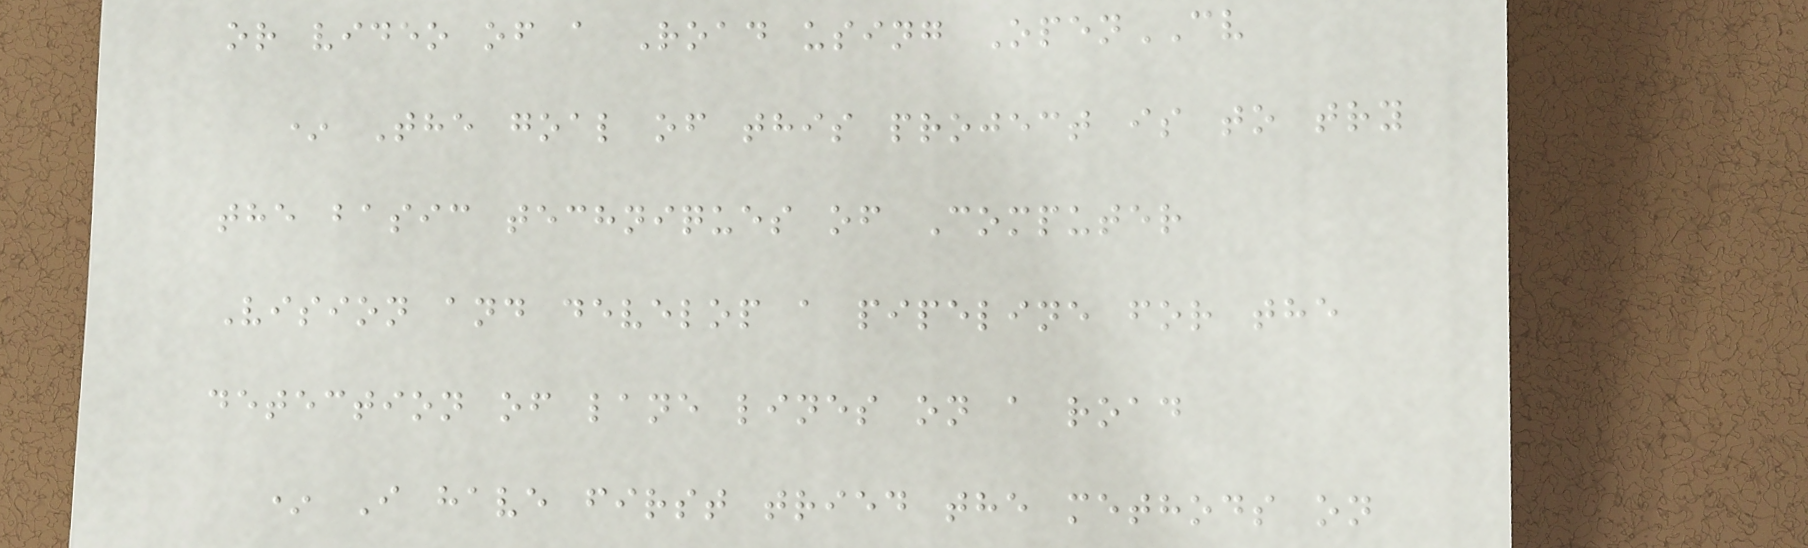or video of a Road using OpenCV
* The goal of this project is to try
the basic techniques of Computer
Vision and develop a pipeline for the
detection of lane lines on a road
* I have first tried the methods on
